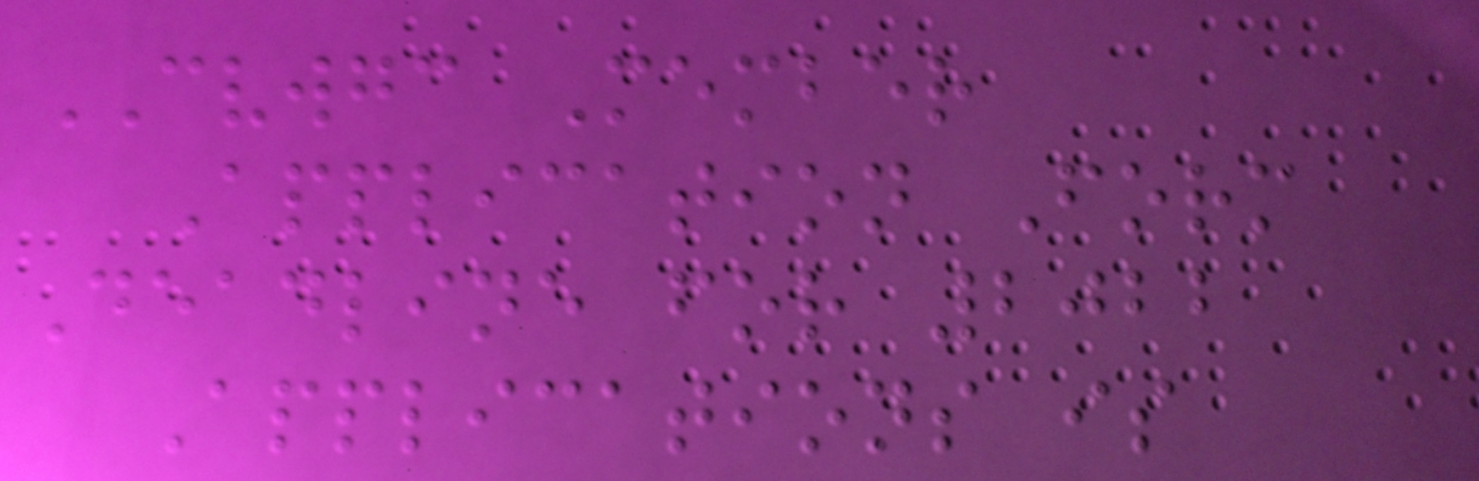CVWGC Member
Application Form
Deadline for 2022
Applications is
